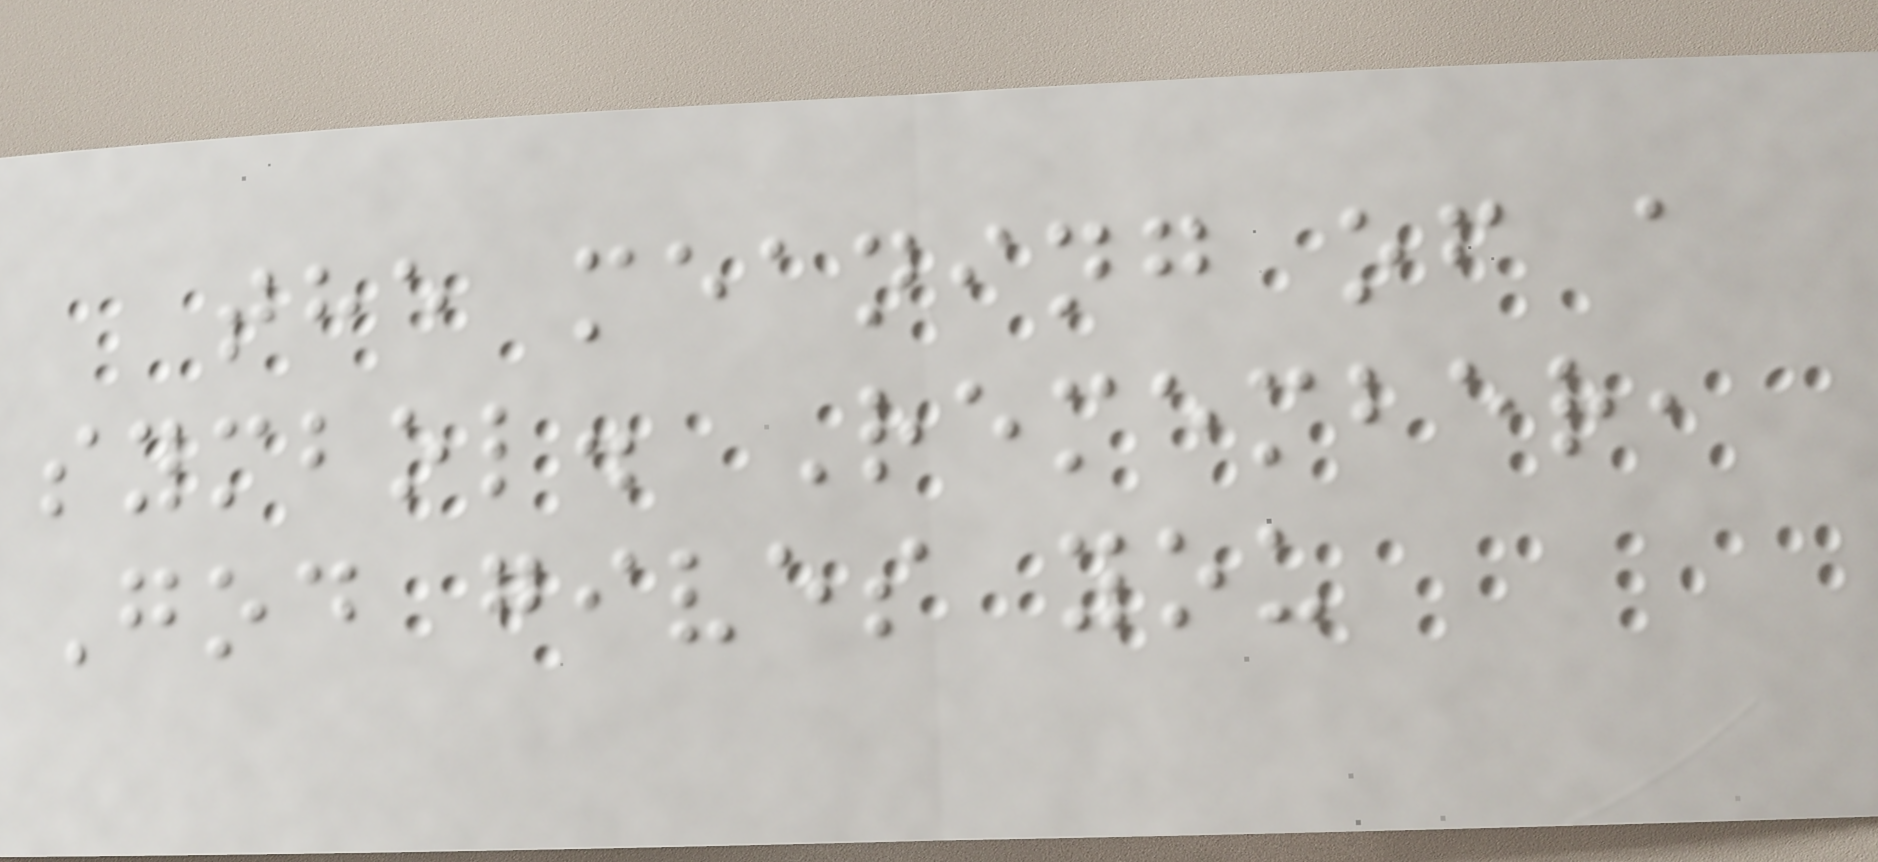the meaning of a
symbol. Remember,
God gives you
